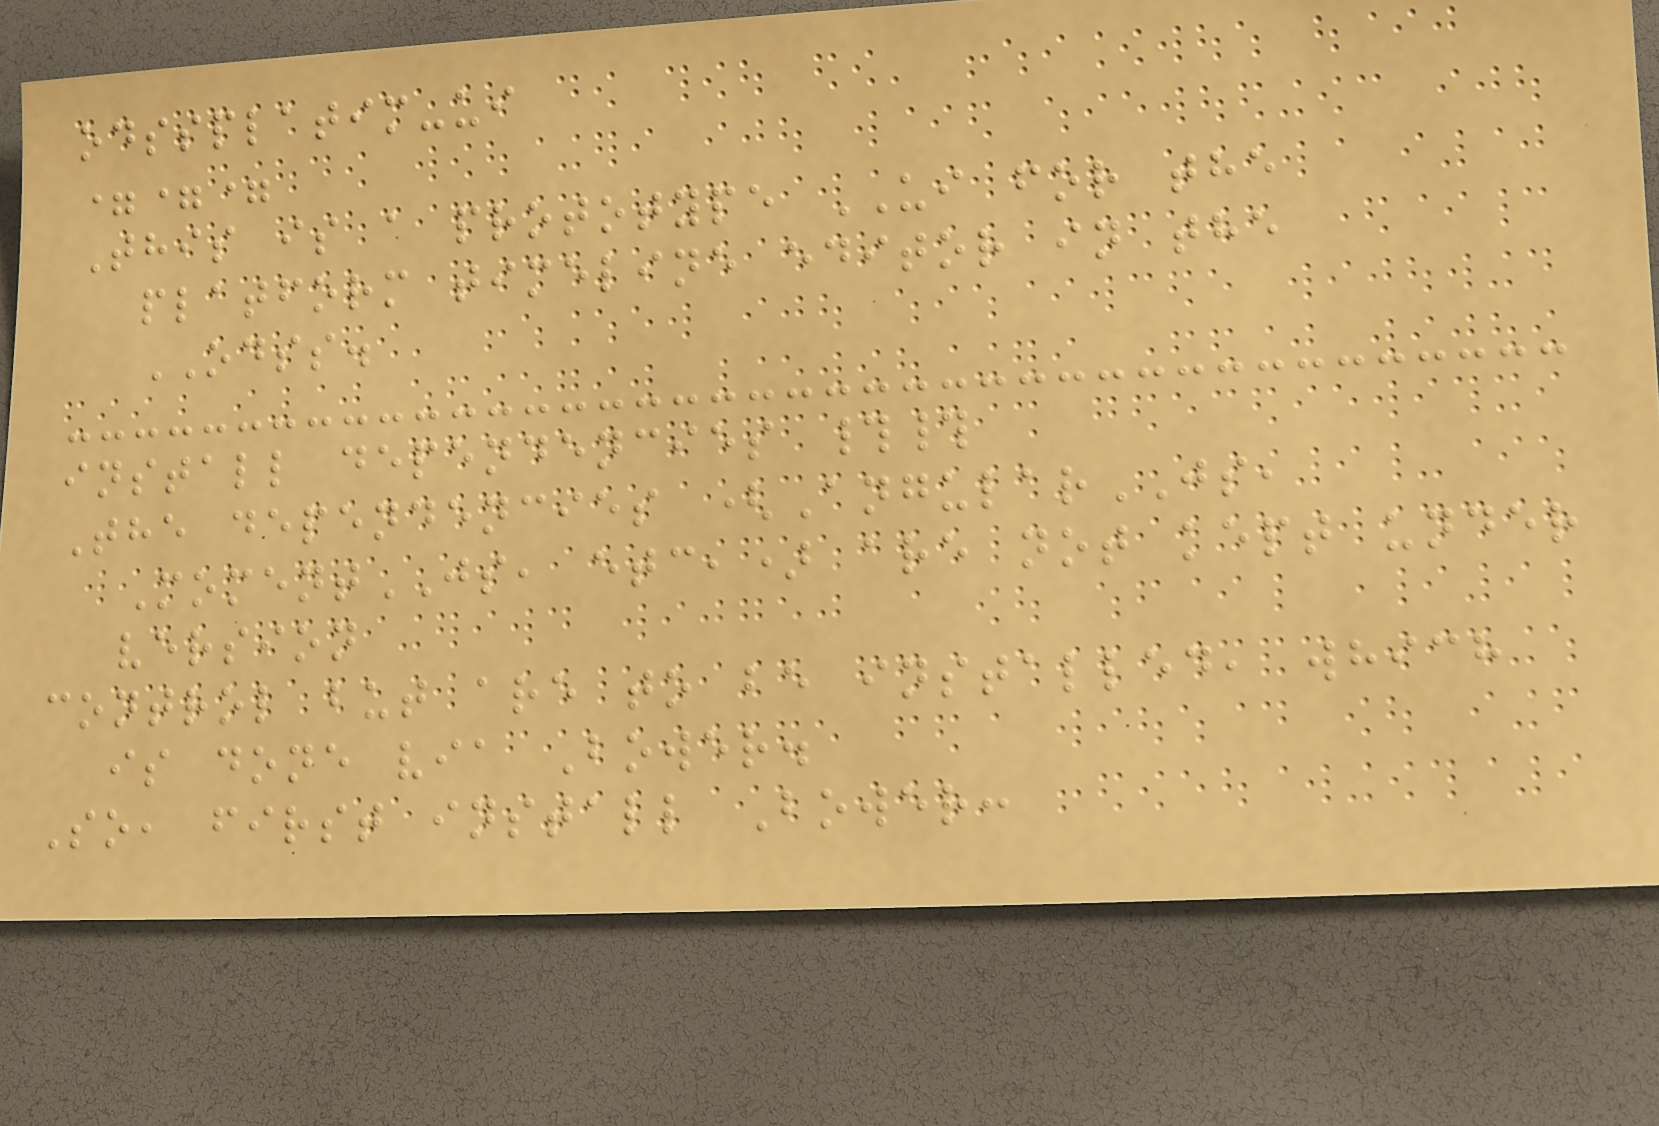odssplatim-ui
===
This is a prototype UI for the
platform timeline editor in the
ODSS.
install dependencies ##
The dependencies (AngularJS,
MomentJS, etc,) are not kept under
version
control but are to be installed, which
is done via Bower.
So, first install Bower:
